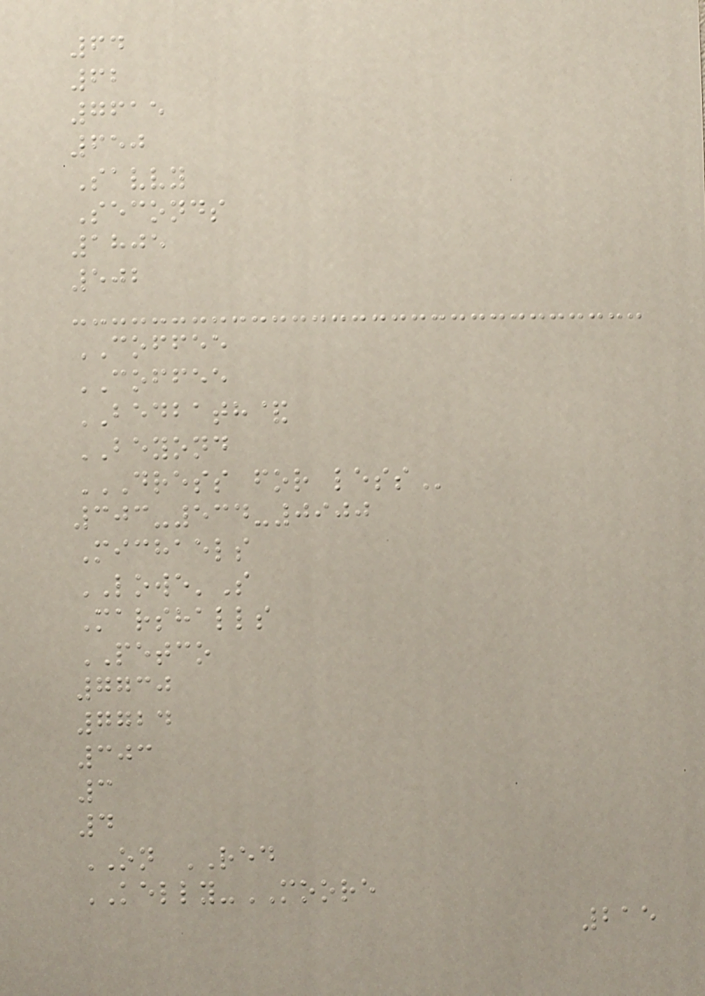64
62
7615
650
Savvy
Seconds
1805
502
COFFEE
COFFEE
BEDBATH&
BEYOND
DRESS FOR LESS
303-534-0900
Michaels
LOWE'S
Marshalls
PETCO
7730
7724
303
3
4
ON RED
KELLY-MOORE
215
